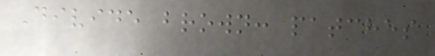Divide brown: patches
